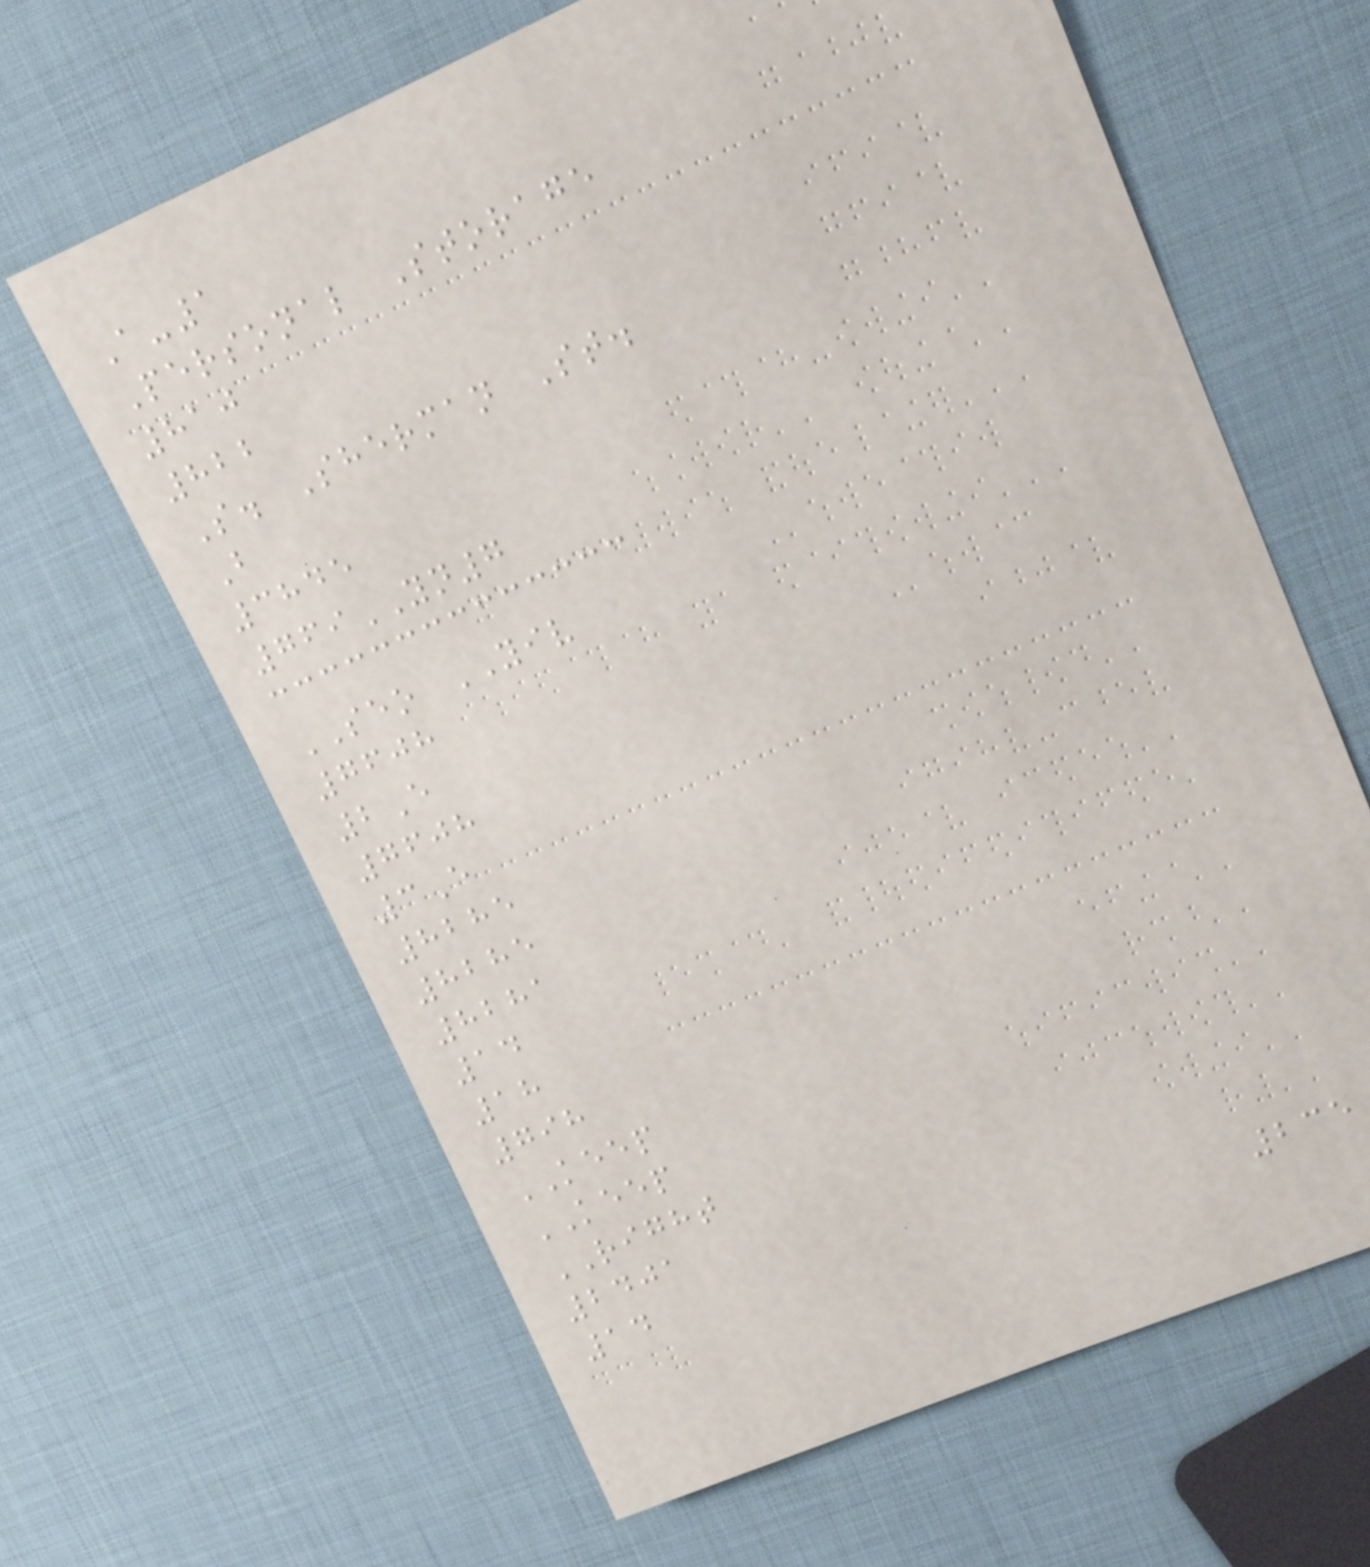A-1
Personal Storage
810
822
S. Sherman St.
B
3845
769YN7
SEO YIV
7608
2E
7608
3E
8285
8285
8281
14
18
798
KEEP
KEEP
RIGHT
2401
14
235
